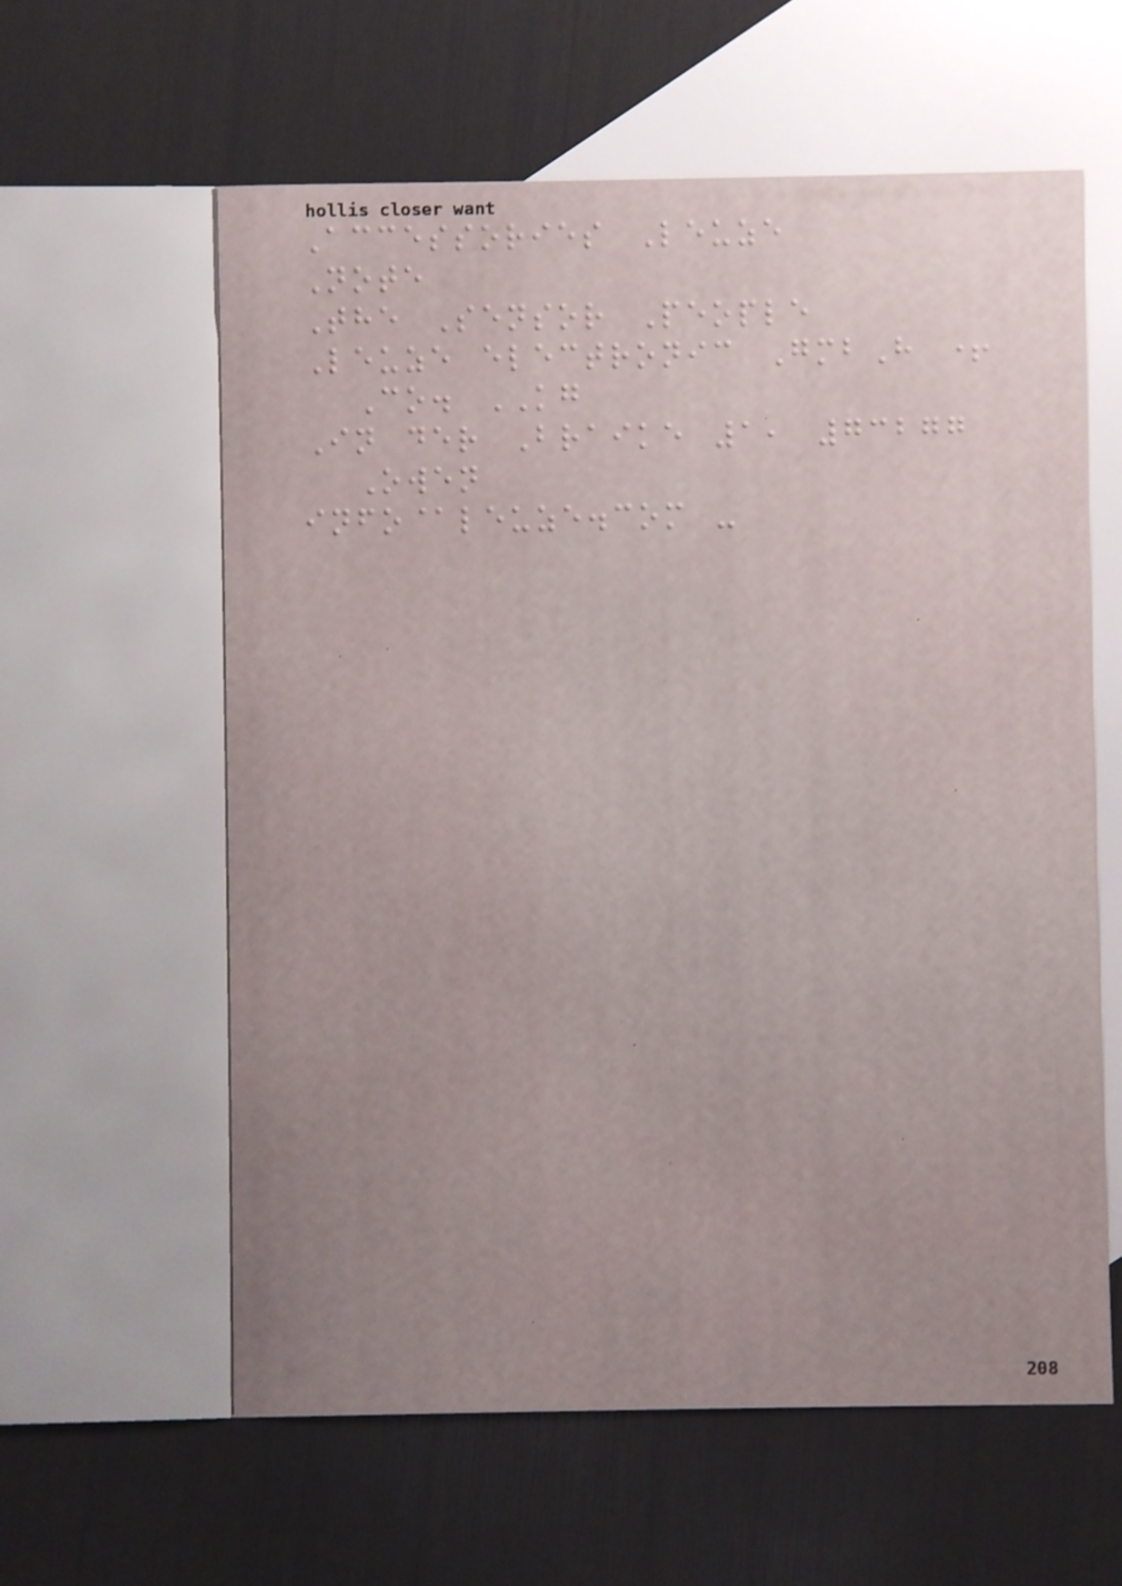Accessories Leuze
Note
The Sensor People
Leuze electronic GmbH +
Co. KG
In der Braike 1, 73277
Owen
info@leuze.com -
